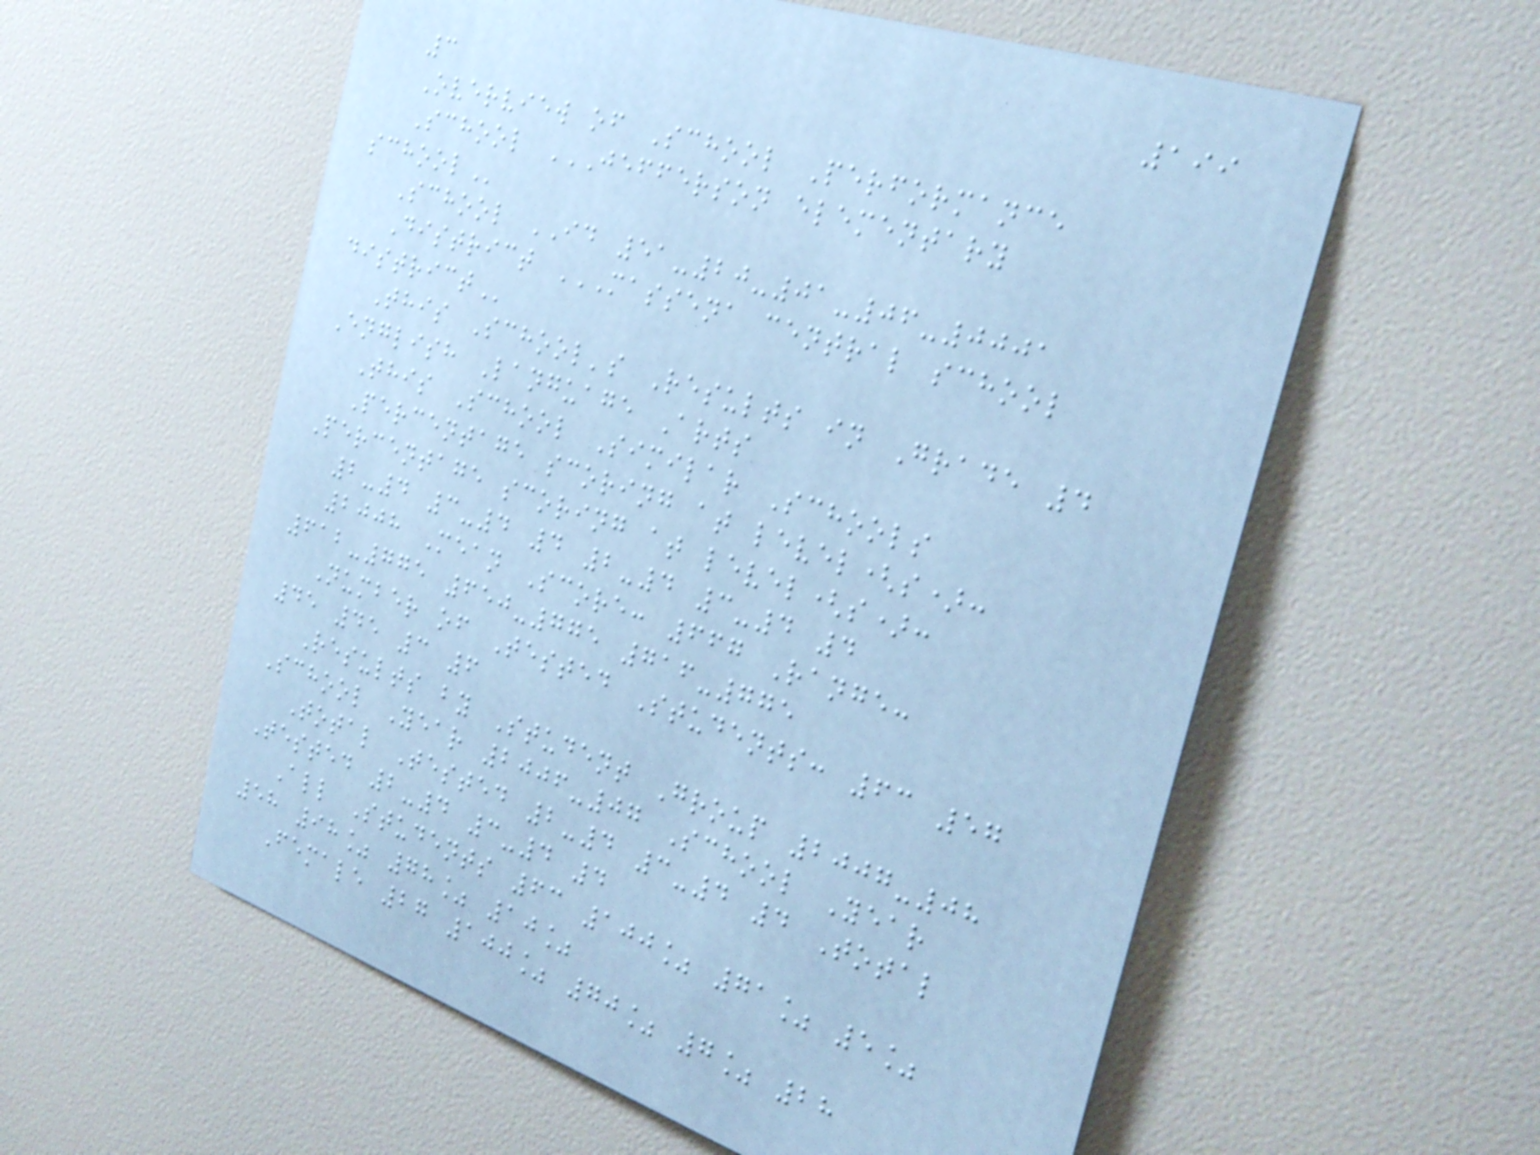199
3
Overview of School Performance
School JEFFERSON ELEMENTARY
SCHOOL
School ID 51-20-01-06-0001
District MASSENA CENTRAL SCHOOL
DISTRICT
This School's Results in Grade 4
English Language Arts
This School Similar Schools
Percentage scoring at level(s):
Percentage scoring at level(s):
2-4 3-4 4 2-4 3-4 4
2008 Mean Score: 667 Range:
612-775 650-775 716-775
Number of Tested Students: 63 57
45 45 3 6
Results by Student Group 2007-08
School Year 2006-07 School Year
Total Tested 2-4 3-4 4 Total
Tested 2-4 3-4 4
All Students 63 100% 71% 5%
58 98% 78% 10%
Female 27 100% 70% 7% 28
